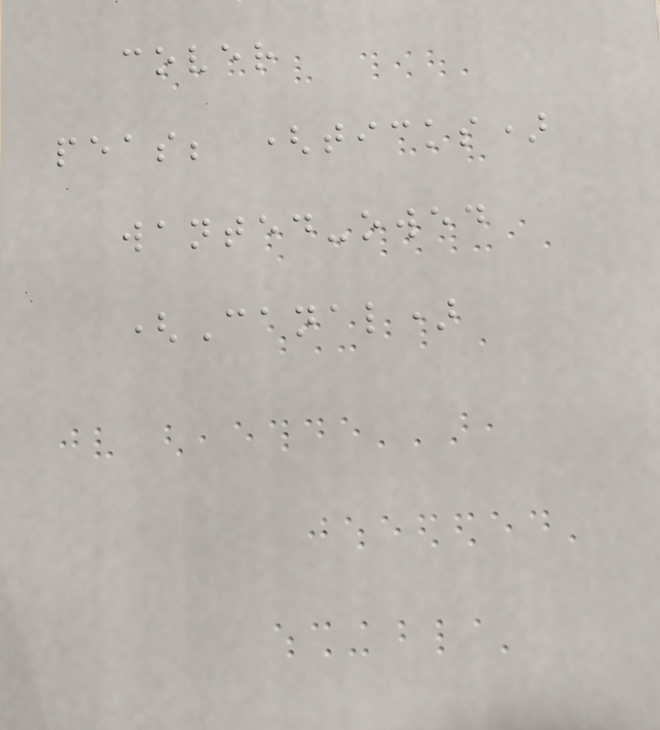cover
peas; (ticks)
wanted-owed
(Canal)
